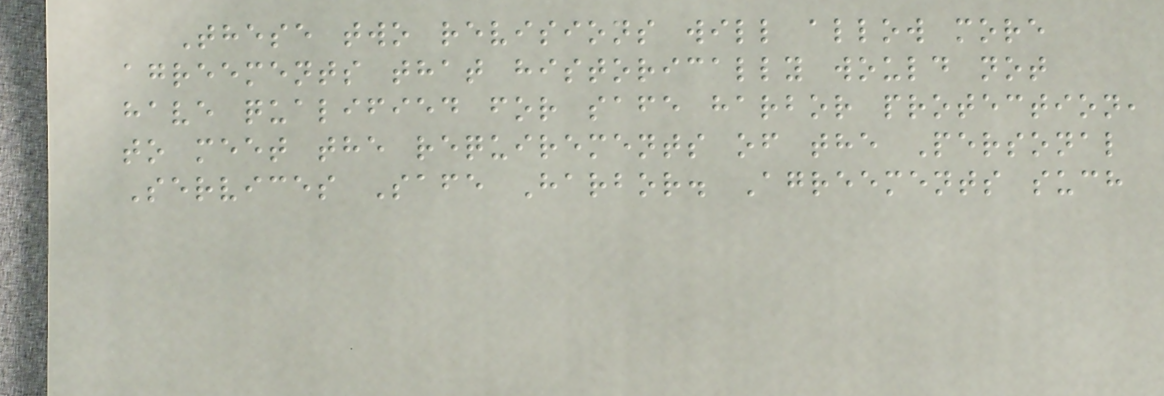These two revisions will allow more
agreements that historically would not
have qualified for safe harbor protection,
to meet the requirements of the Personal
Services Safe Harbor. Agreements such
